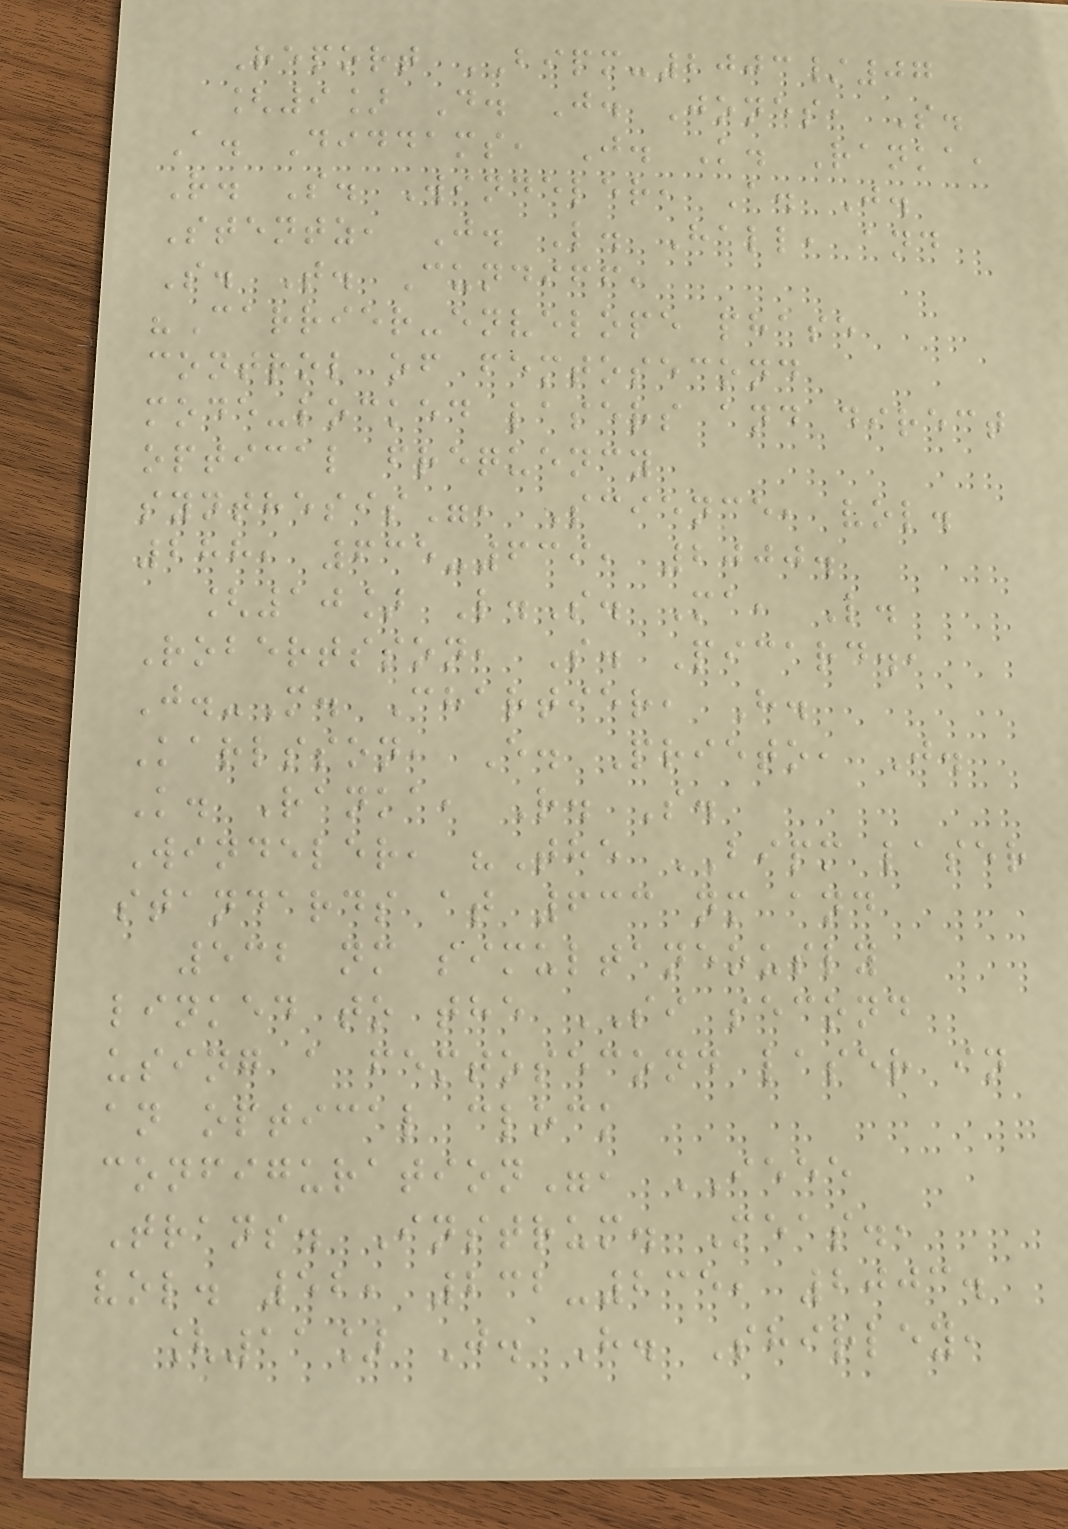Report BIPM-2003/07
[9] D. J. Jones, S.
A. Diddams, J. K. Ranka,
R. S. Windeler, A. J.
Stentz, J. L. Hall, and
S. T. Cundiff,
"Carrier-envelope phase
control of femtosecond
mode-locked lasers and direct
optical frequency
synthesis", Science, vol.
288, 635-639, 2000.
[10] L.S. Ma, L.
Robertsson, S. Picard.,
J.-M. Chartier, H.
Karlsson, E. Prieto, J.
K. Ranka, R. S.
Windeler, "The BIPM laser
standards at 633 nm and
532 nm simultaneously
linked to the SI second
using a femtosecond laser in
an optical clock
configuration", IEEE
Trans. Instrum. Meas.,
vol. 52, 232-235, 2003.
[11] J. H. Shirley,
